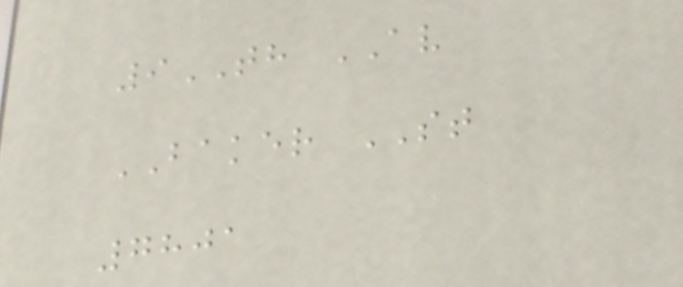9TH AV
BAKER ST
7801
